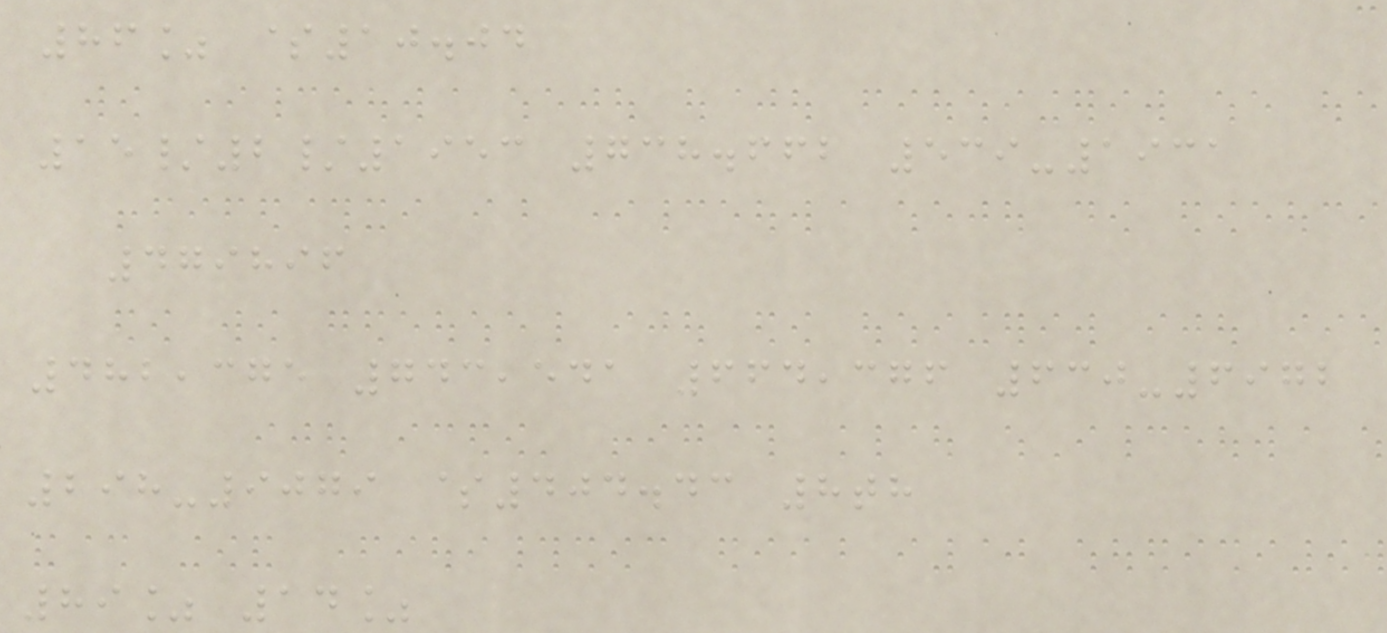86% $10.04
15/2/1953 738.662 539-1931
479896
482,375 743,541 664,376 630-6972
298-9079 $404.43 8th
89% 14%
